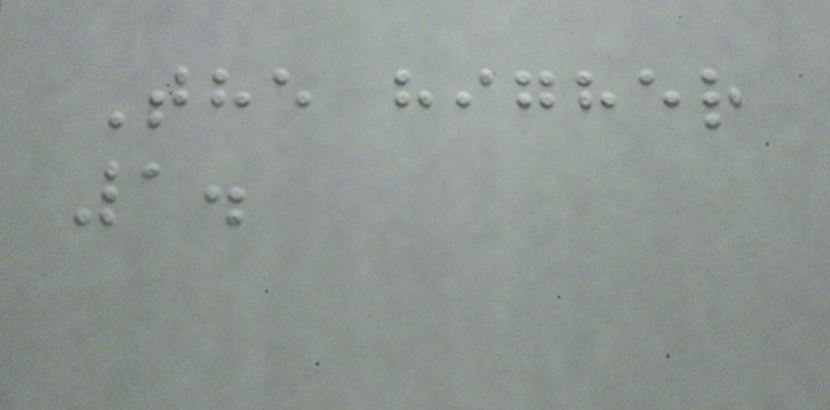The higher
1.
